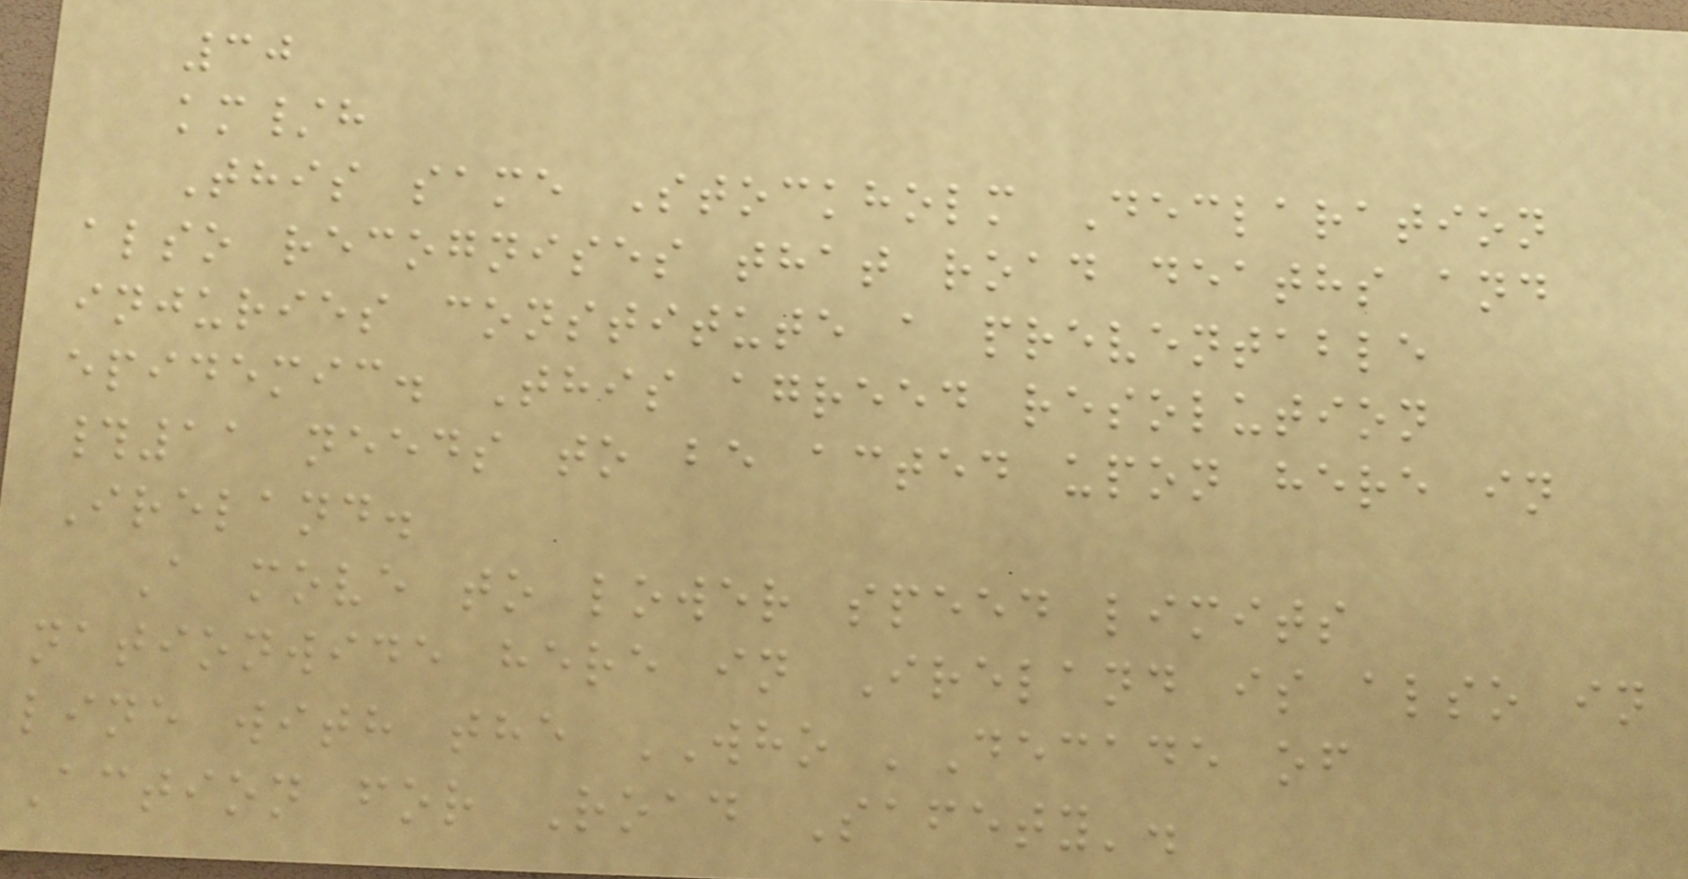30
km/h
This same Stockholm Declaration
also recognises that road deaths and
injuries constitute a preventable
epidemic. This agreed resolution
#11 needs to be acted upon here in
Ireland.
A move to lower speed limits
nationwide here in Ireland is also in
line with the WHO 'Decade of
Action for Road Safety'.
